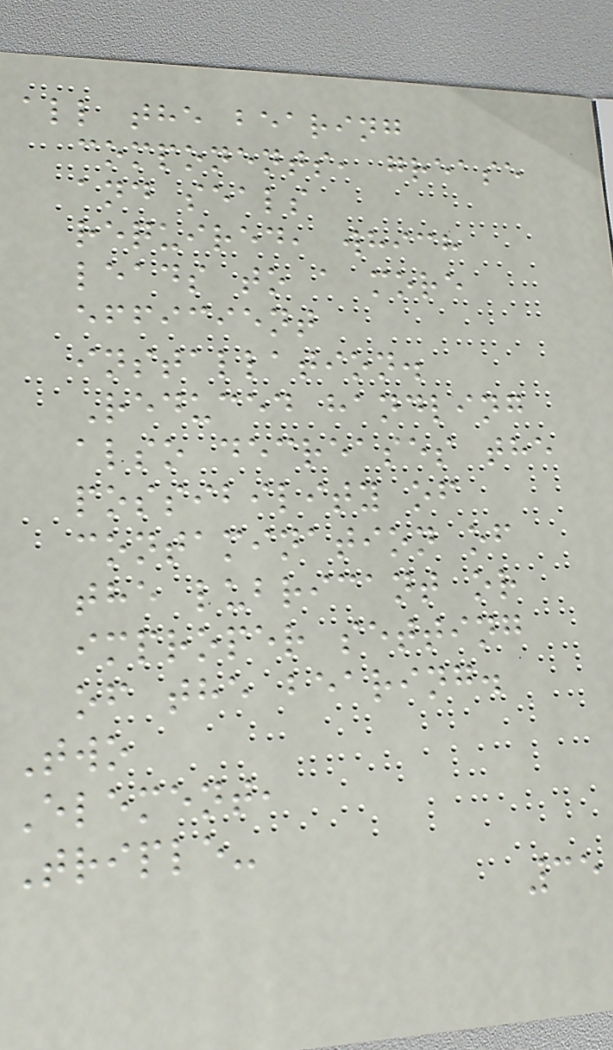all the bearing
components, grease
and seals
required, which
leads to a more
efficient
installation.
Reduced handling
also decreases the
possibility of
contamination of
the lubricant or
improper setting
of the bearing.
Two
Element,
Triple-
35
